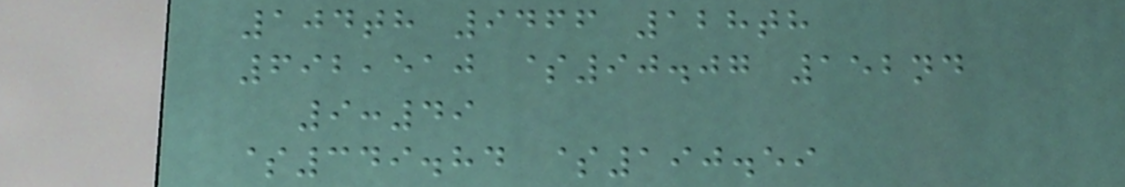104th 9466 128th
692,510 $90.07 152nd
9:49
$349.84 $190.59
